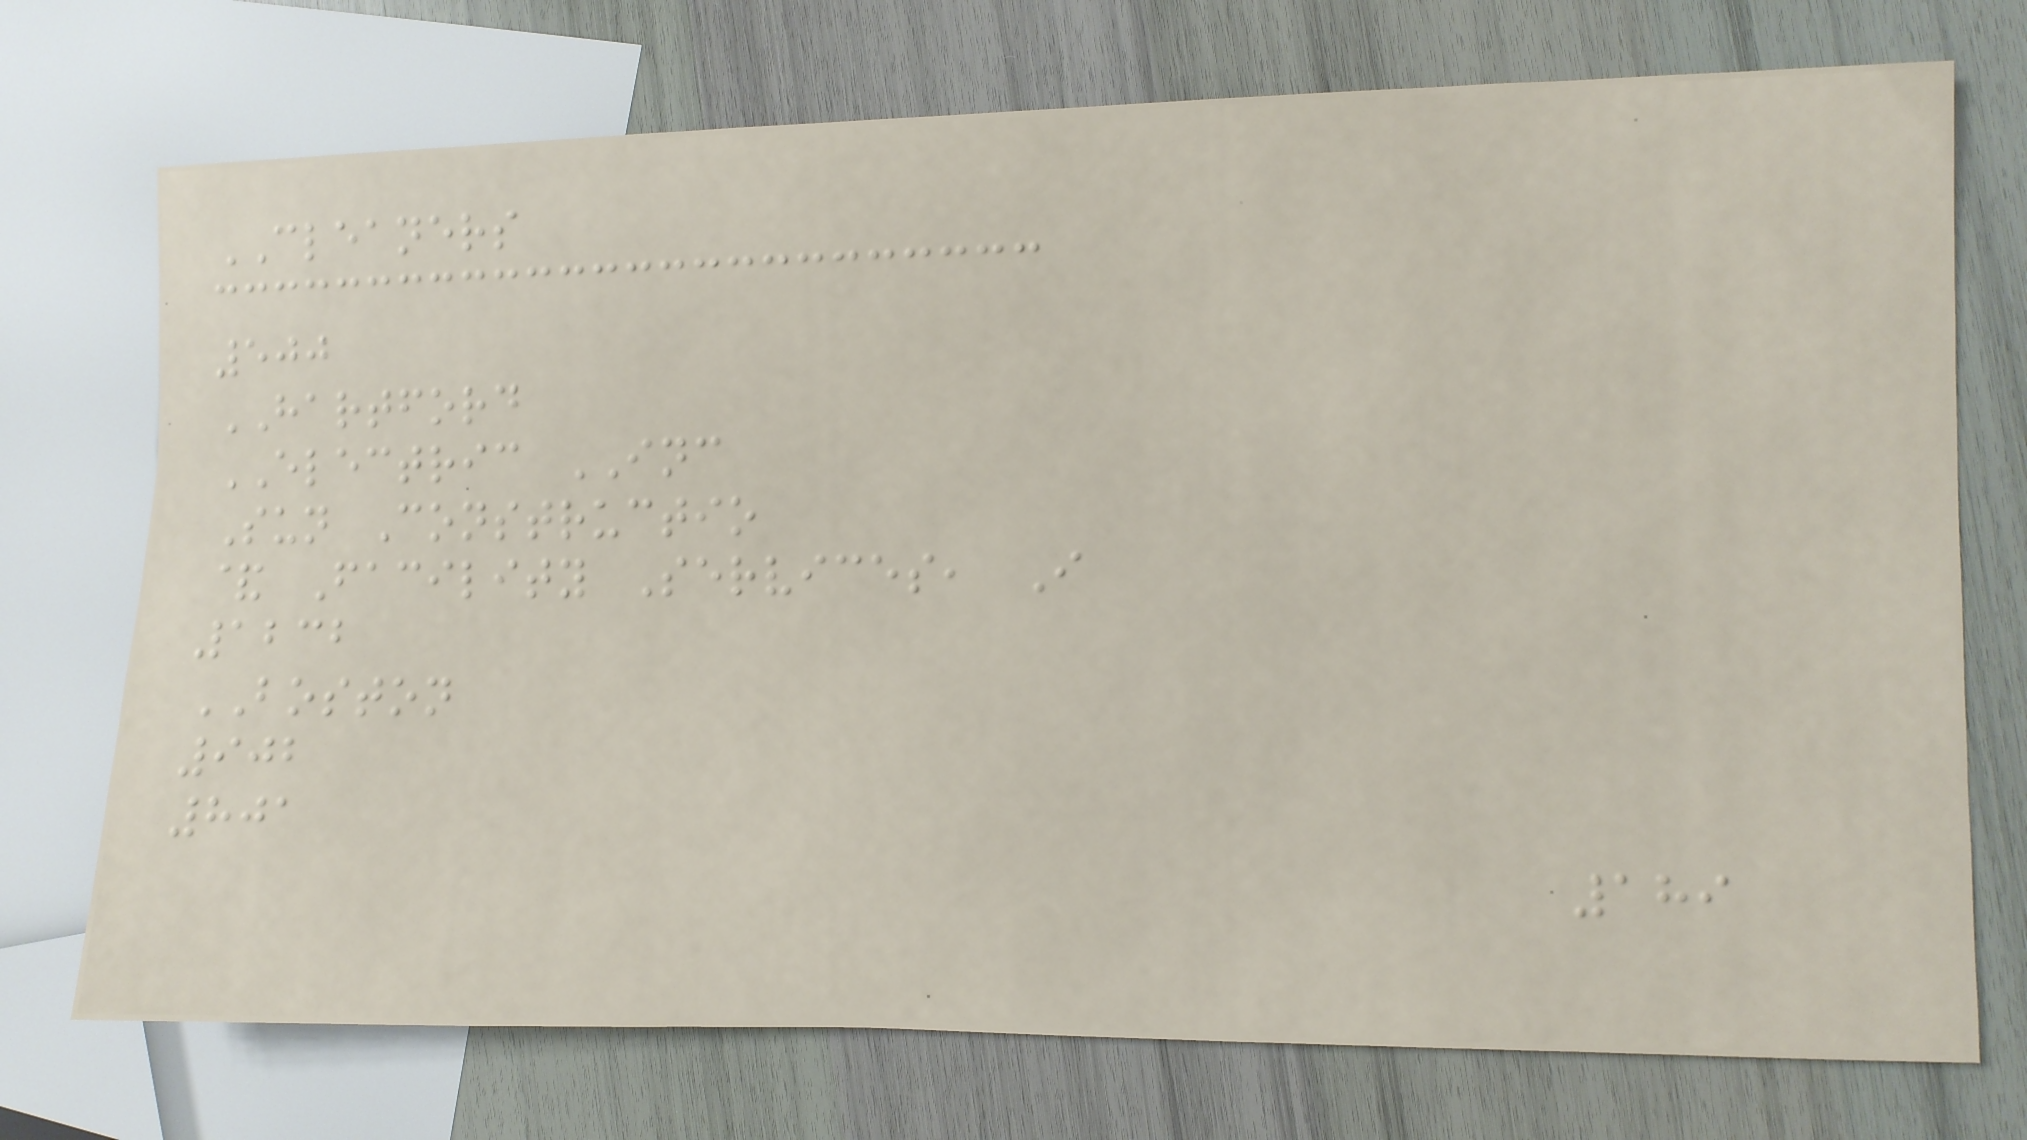CLEANERS
500
HARTFORD
ELECTRIC INC
Sun Constructio
& Facility Services, I
1232
BOSTON
902
801
189
